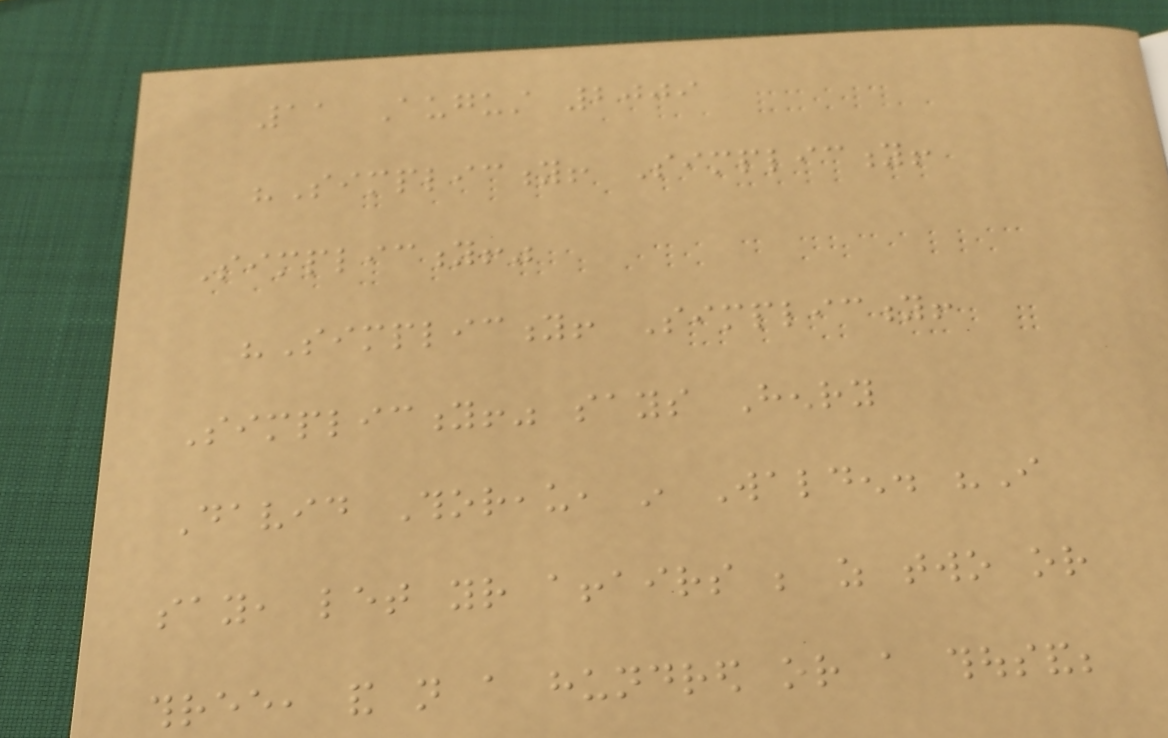11 August 2009
"Simplicity! Simplicity!
Simplicity!"
"Simplicity! Simplicity!
Simplicity!" says Henry
David Thoreau, in Walden. "I
say, let your affairs be as two or
three, and not a hundred or a thousand;
